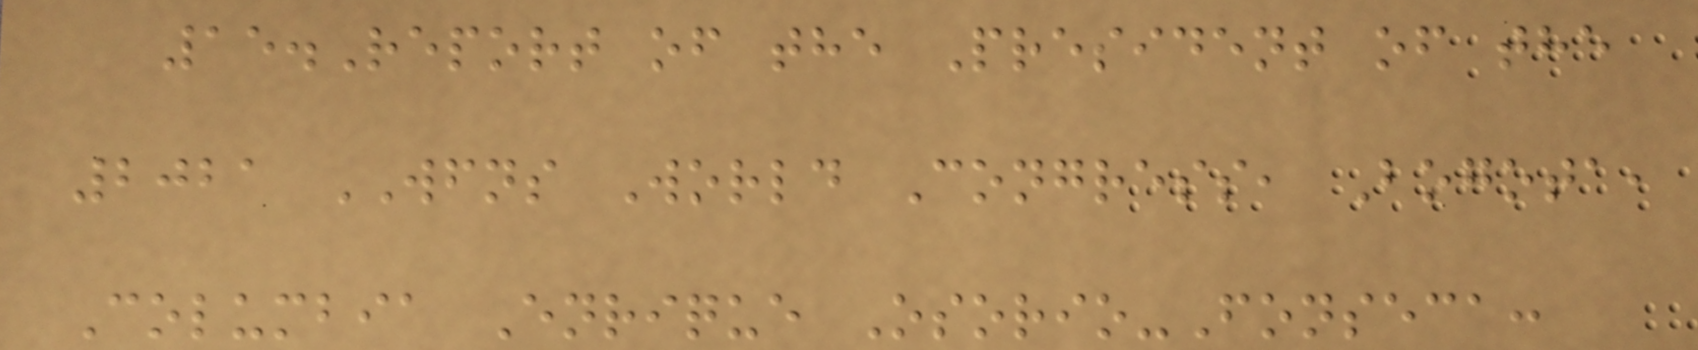15.Report of the President of the
2021 WFNS World Congress, Bogota,
Columbia Enrique Osorio-Fonseca:
